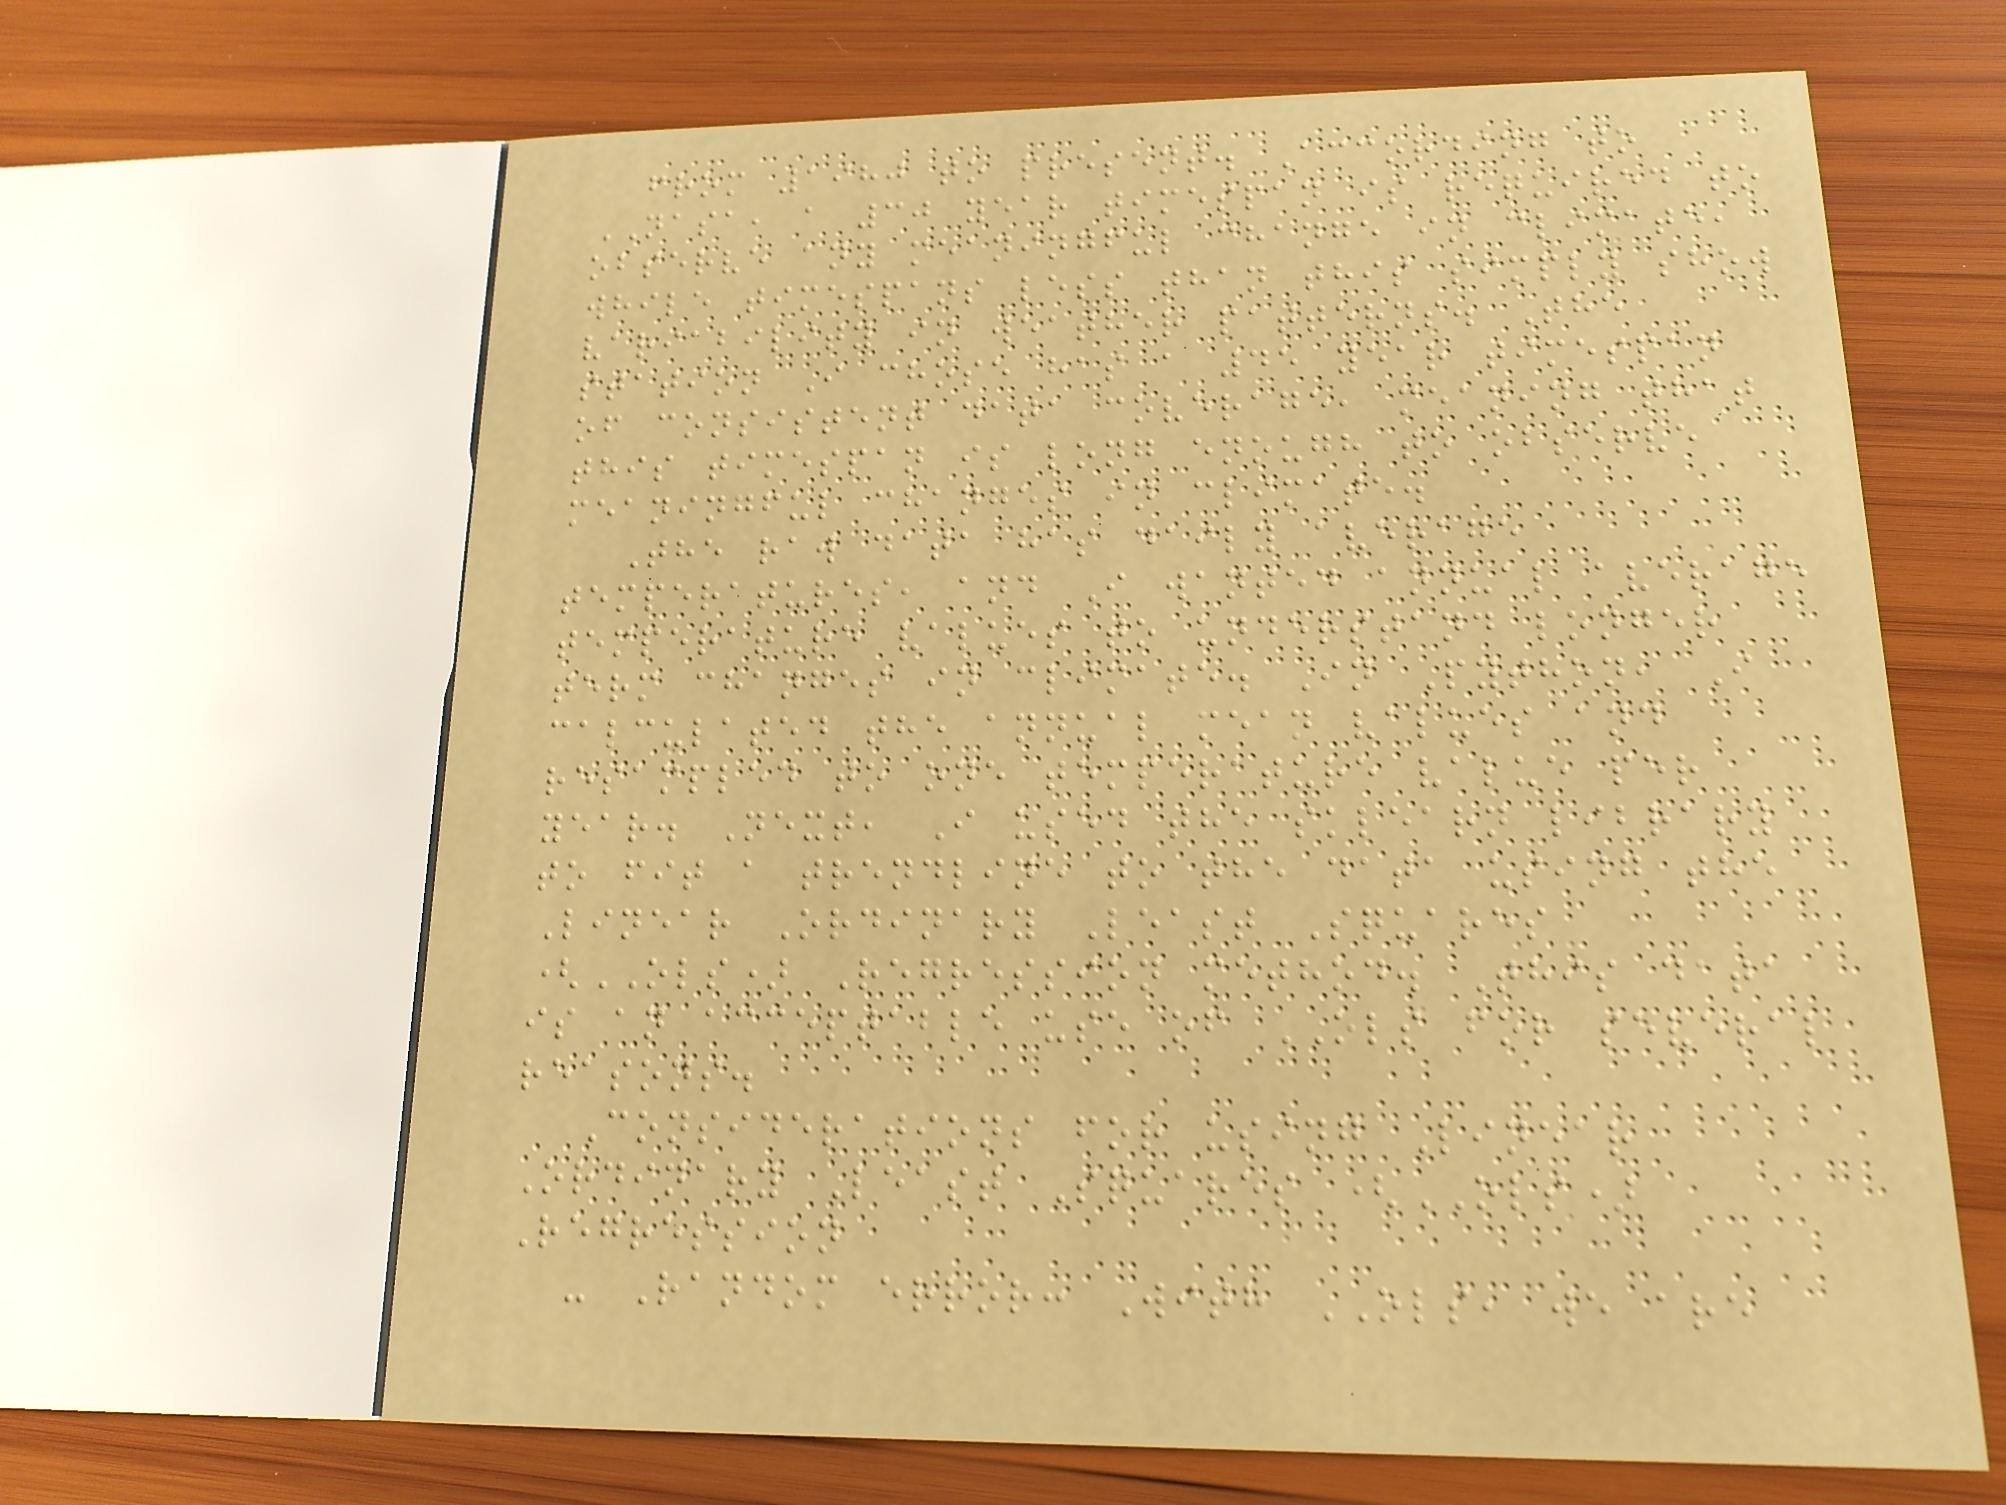from 1980 to present. According to
NASA, a 30 year timespan is required to
observe any meaningful change in climate,
while timespans less than this simply show
variability in weather patterns. The
station I chose has a 45 year timespan
of consistent data coverage, meaning that
this timespan is long enough to observe
meaningful changes in climate.
The raw data has daily average
temperatures, and I wanted annual average
temperature values to understand longer
term changes in climate. In Python, I
calculated the annual mean values and
resampled to one temperature value per
year. Next, I used the sklearn library
to fit a trendline to the data using the
Linear Ordinary Least Squares
(OLS) Regression method. This data
is an acceptable use of OLS for several
reasons.
Considerations for using Linear
Ordinary Least Squares (OLS)
Regression
- Random error: With OLS, we are
